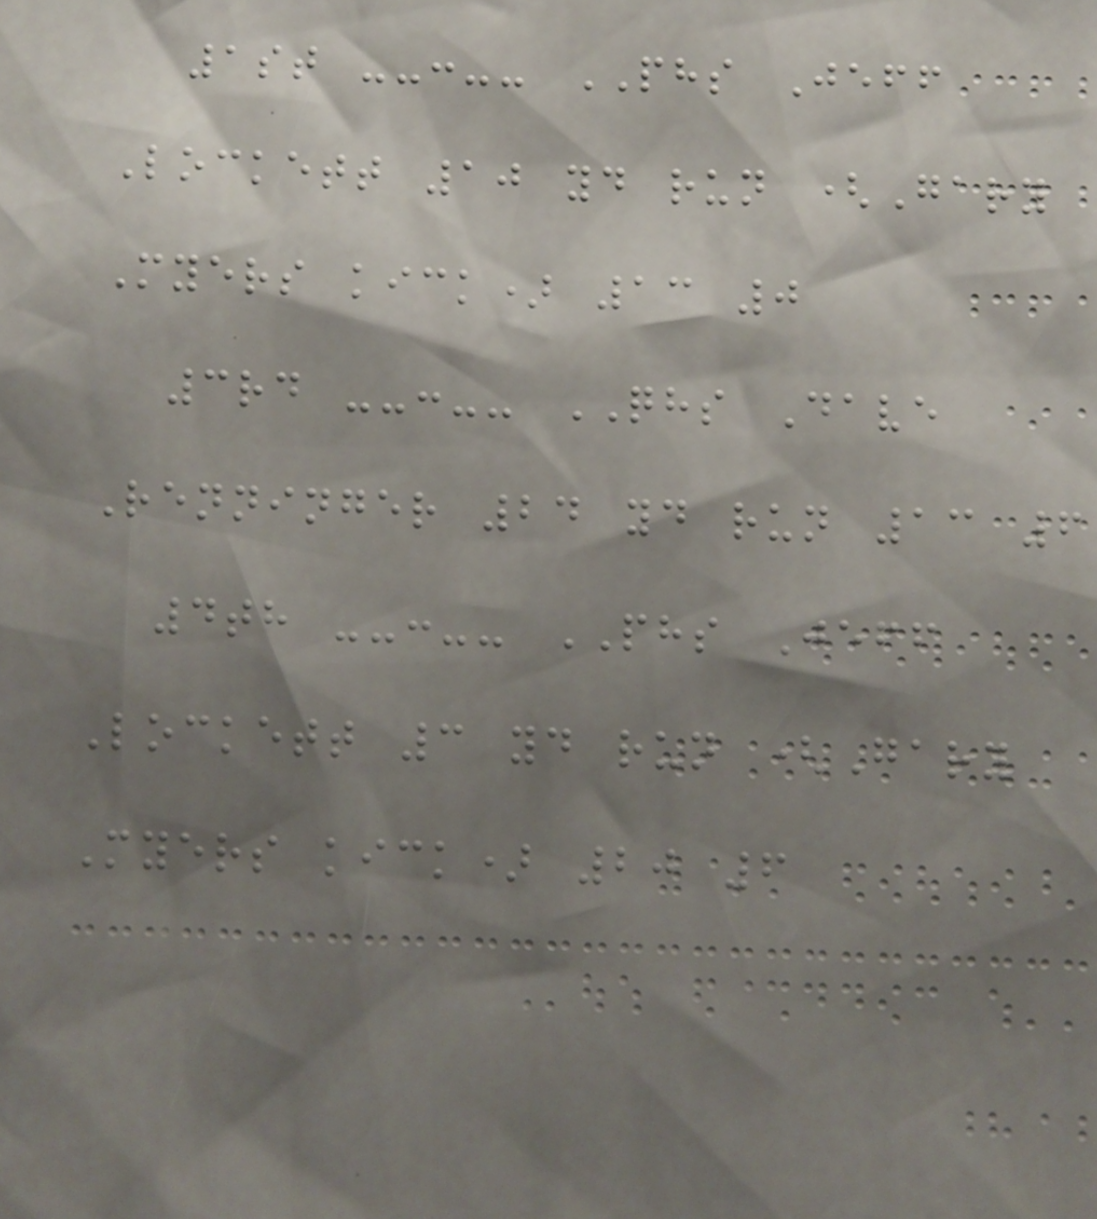1st --:-- PHS Jeff
Lockett 10 yd run (Gary
Myers kick) 13 0
3rd --:-- QHS Dave
Renninger 24 yd run 13 6
4th --:-- PHS Jeff
Lockett 3 yd run (Gary
Myers kick) 20 6
